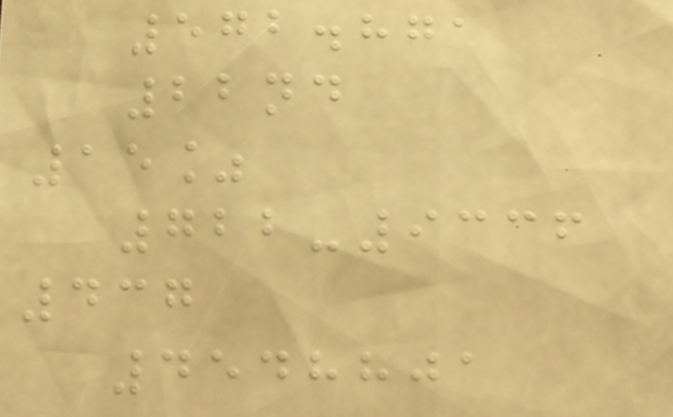572.871
22nd
15%
722-9336
437
4548801
